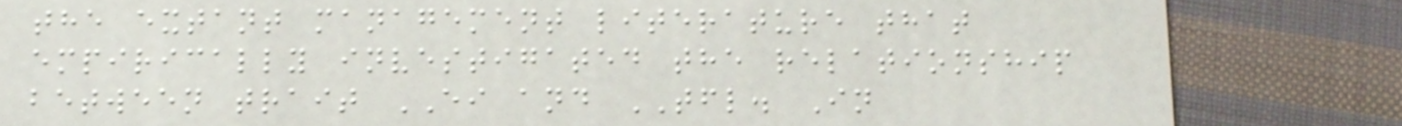the extant management literature that
empirically investigated the relationship
between trait EI and TFL. In
